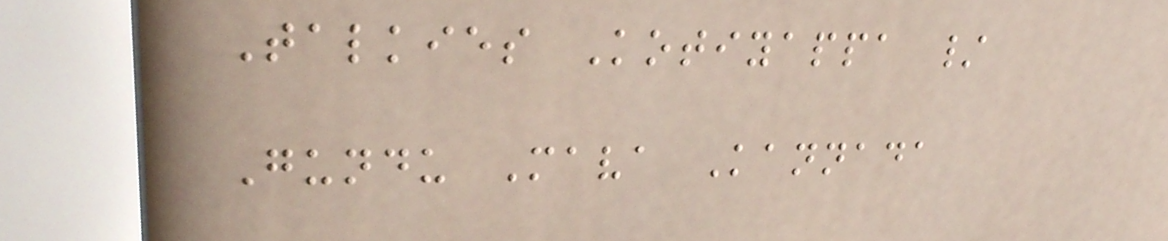Talkies Kotiyappa /
Gundu Mava Kannada
